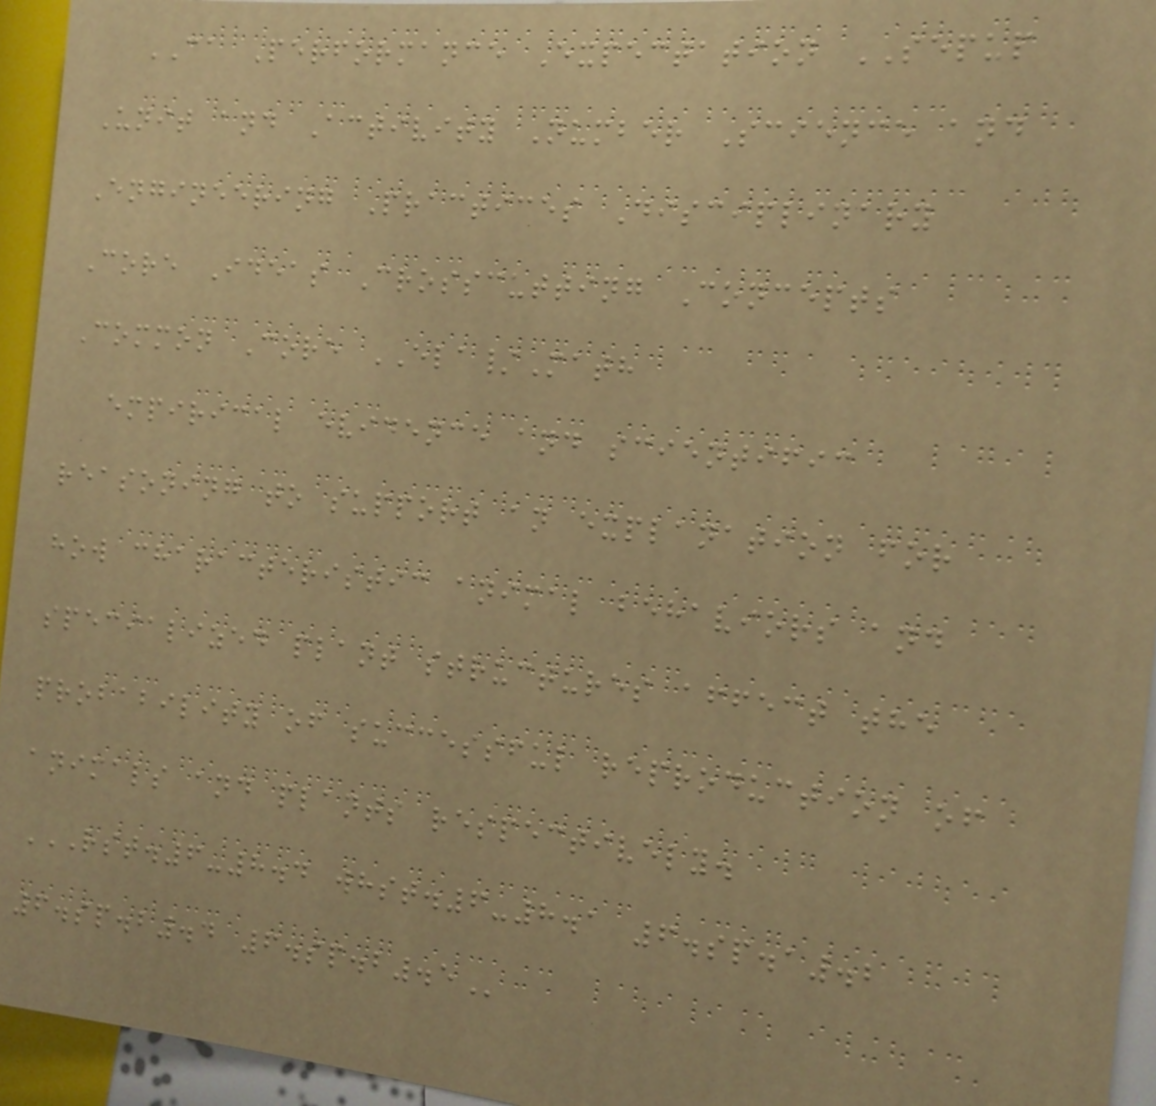CA Performance Expectation SEPUP
Unit and Activity Number Science and
Engineering Practices Disciplinary
Core Ideas Crosscutting Concepts
Common Core ELA/Math
empirical evidence and scientific
reasoning to support an explanation for
how characteristic animal behaviors and
specialized plant structures affect the
probability of successful reproduction of
animals and plants respectively.
RST.6-8.4 WHST.6-8.1 6.SP.A.2
6.SP.B.4 6.SP.B.5
